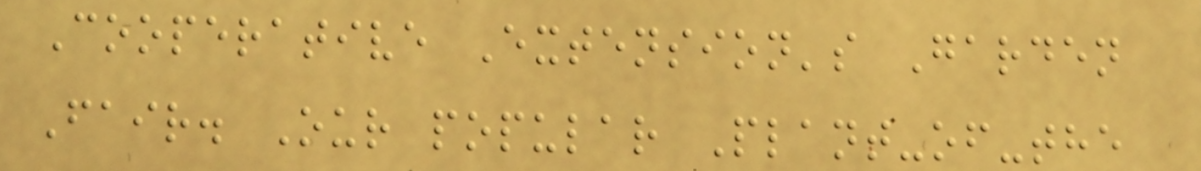Cooperative Extension's Garden
Fair. Our popular Plant-of-the
